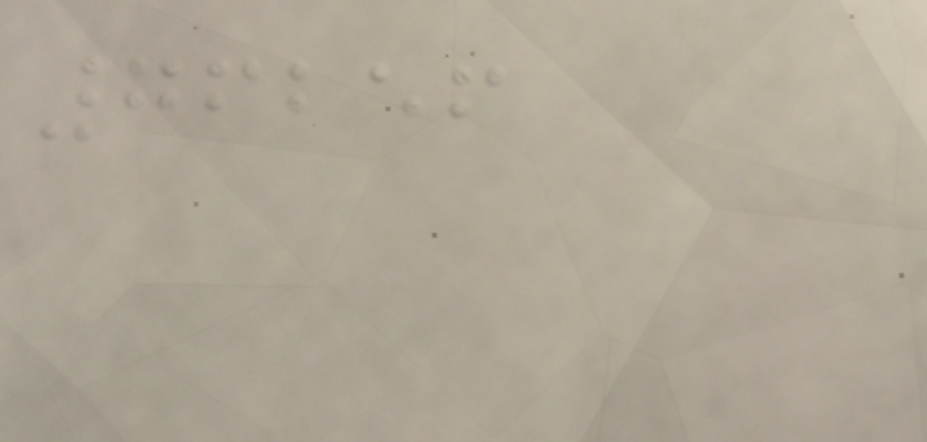76256
